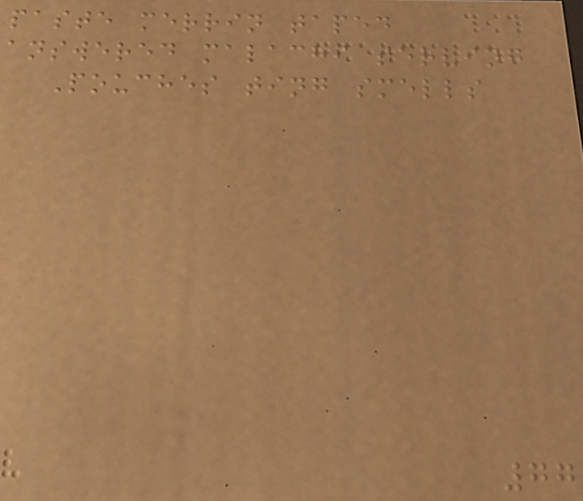paste merrin taped
answered malachi serving
Pouches ting smells
77
